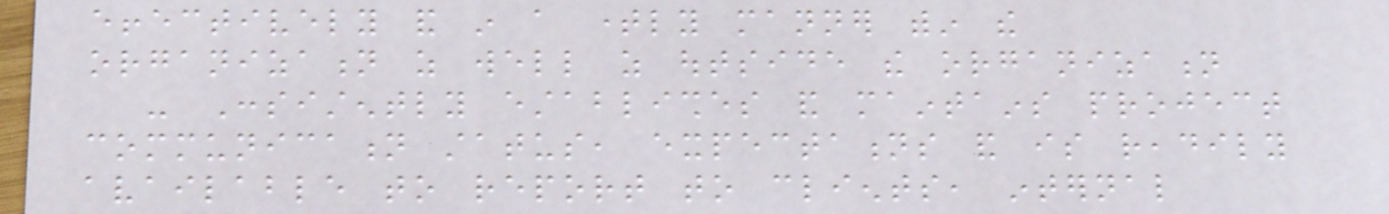effectively and in a timely manner within the
organization as well as outside the organization
- Consistently establishes and maintains project
communication status, expectations and is readily
available to report to clients, internal
